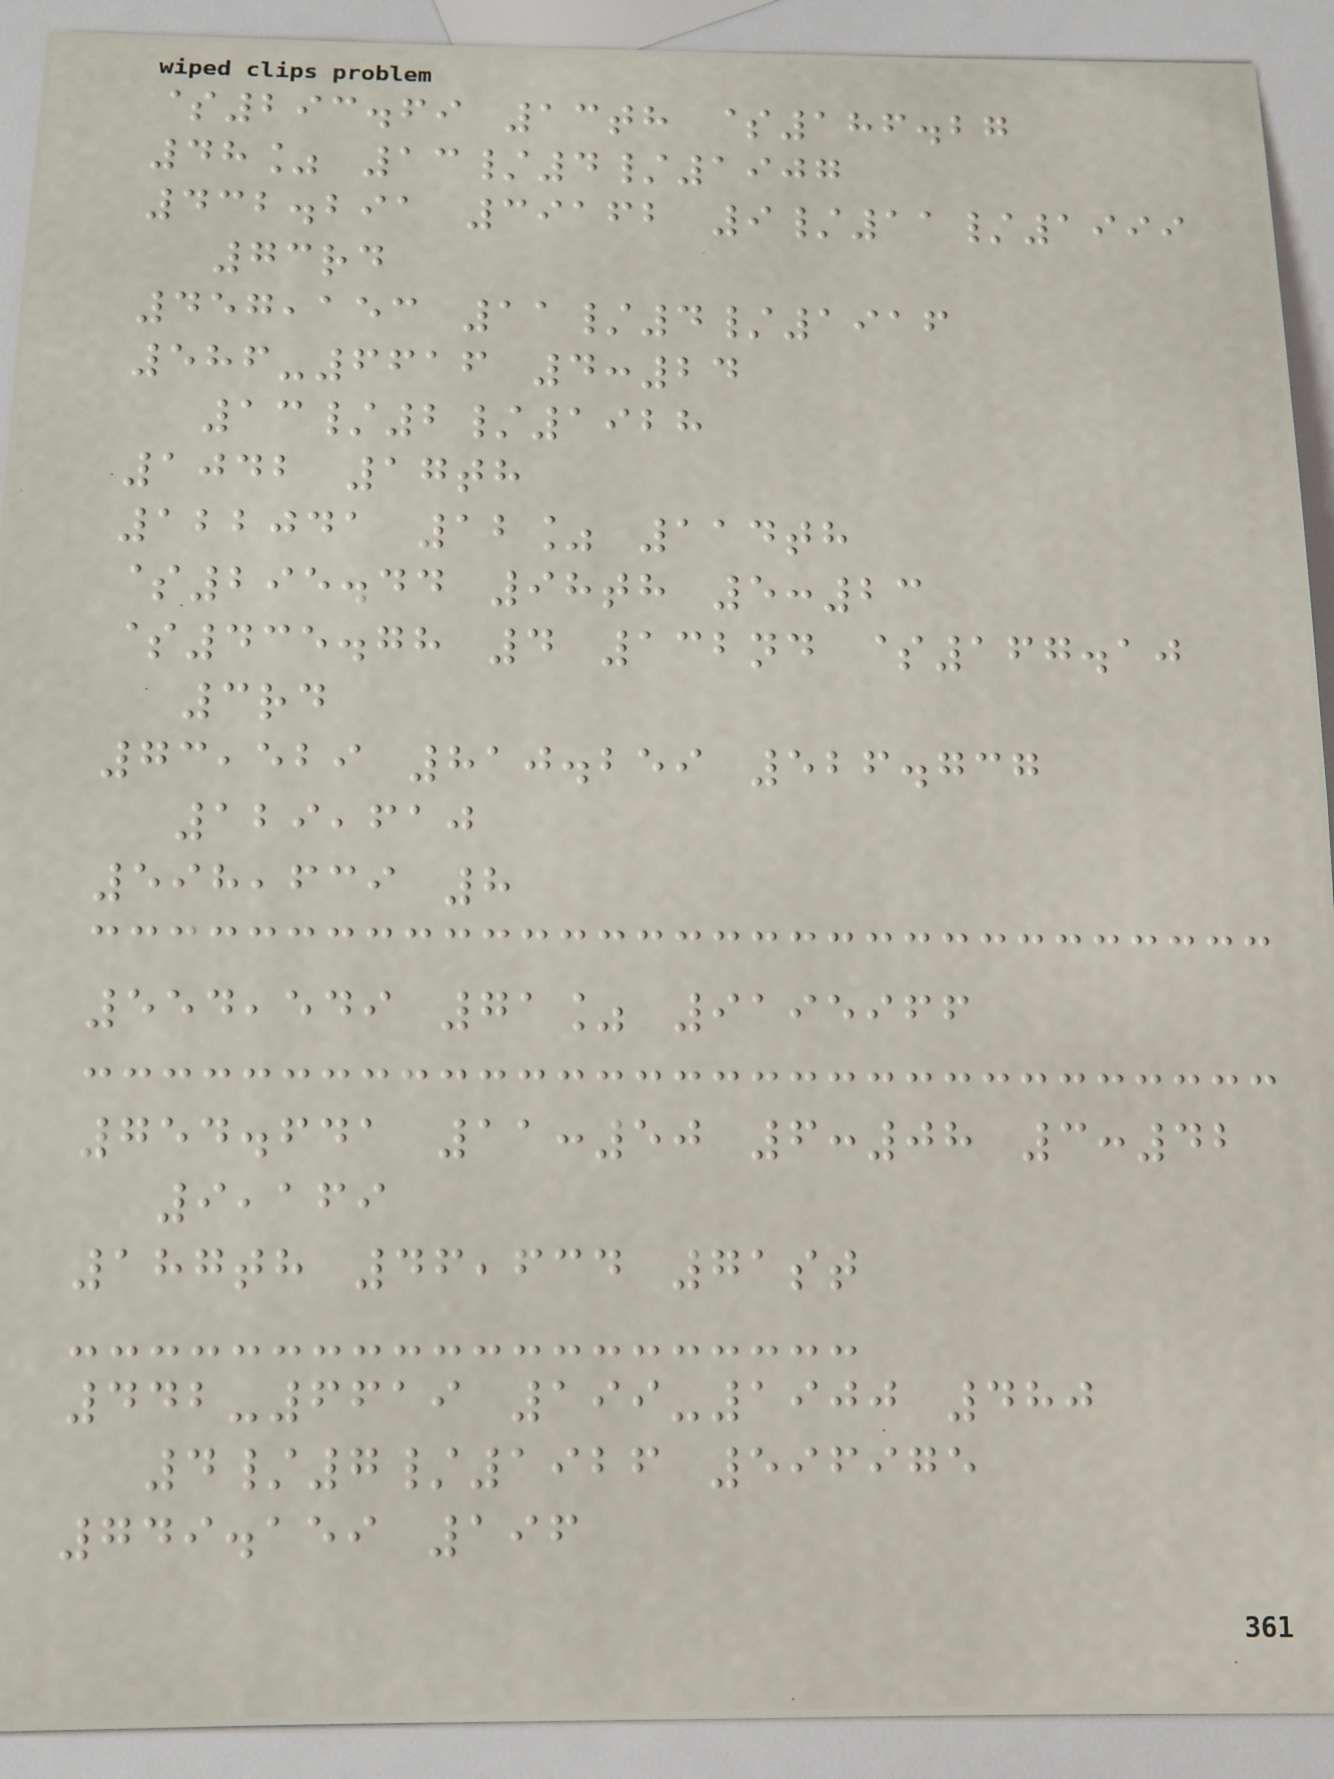$293.69 13th $186.27
48% 13/4/1907
432.291 39162 9/11/1999
73rd
457,153 11/4/1916
586-6616 4:24
13/2/1928
1042 17th
122041 12% 114th
$295.44 98th 5:23
$435.78 4 132nd $167.10
3rd
73,529 810.259 526.737
129,610
598,639 8
554,549 71% 9195966
754.641 11:50 6:08 3:42
9,169
187th 46,634 71st
442-6619 199-1900 480
4/7/1926 596975
749.159 196
